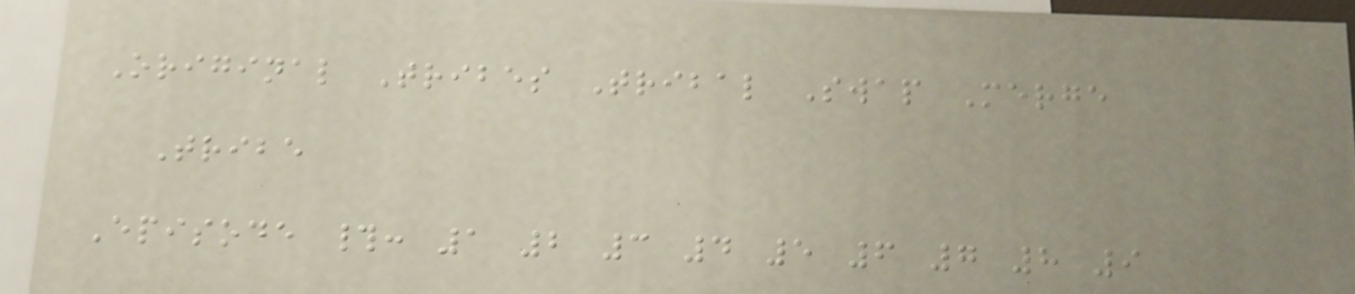Original Tribes Tribal Swap Merge
Tribe
Episode #: 1 2 3 4 5 6 7 8 9
